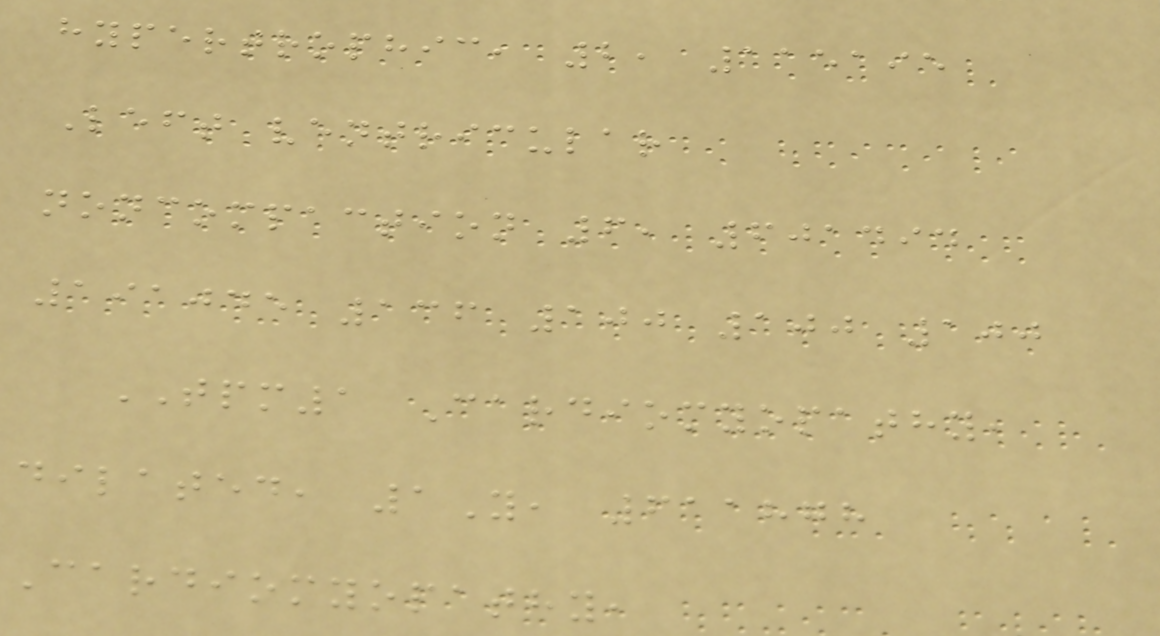hypertrophic, 2, 115195
Left ventricular
noncompaction 6, 601494
191045 136 100 100 100
TPM1 Cardiomyopathy,
dilated, 1Y, 611878
Cardiomyopathy,
